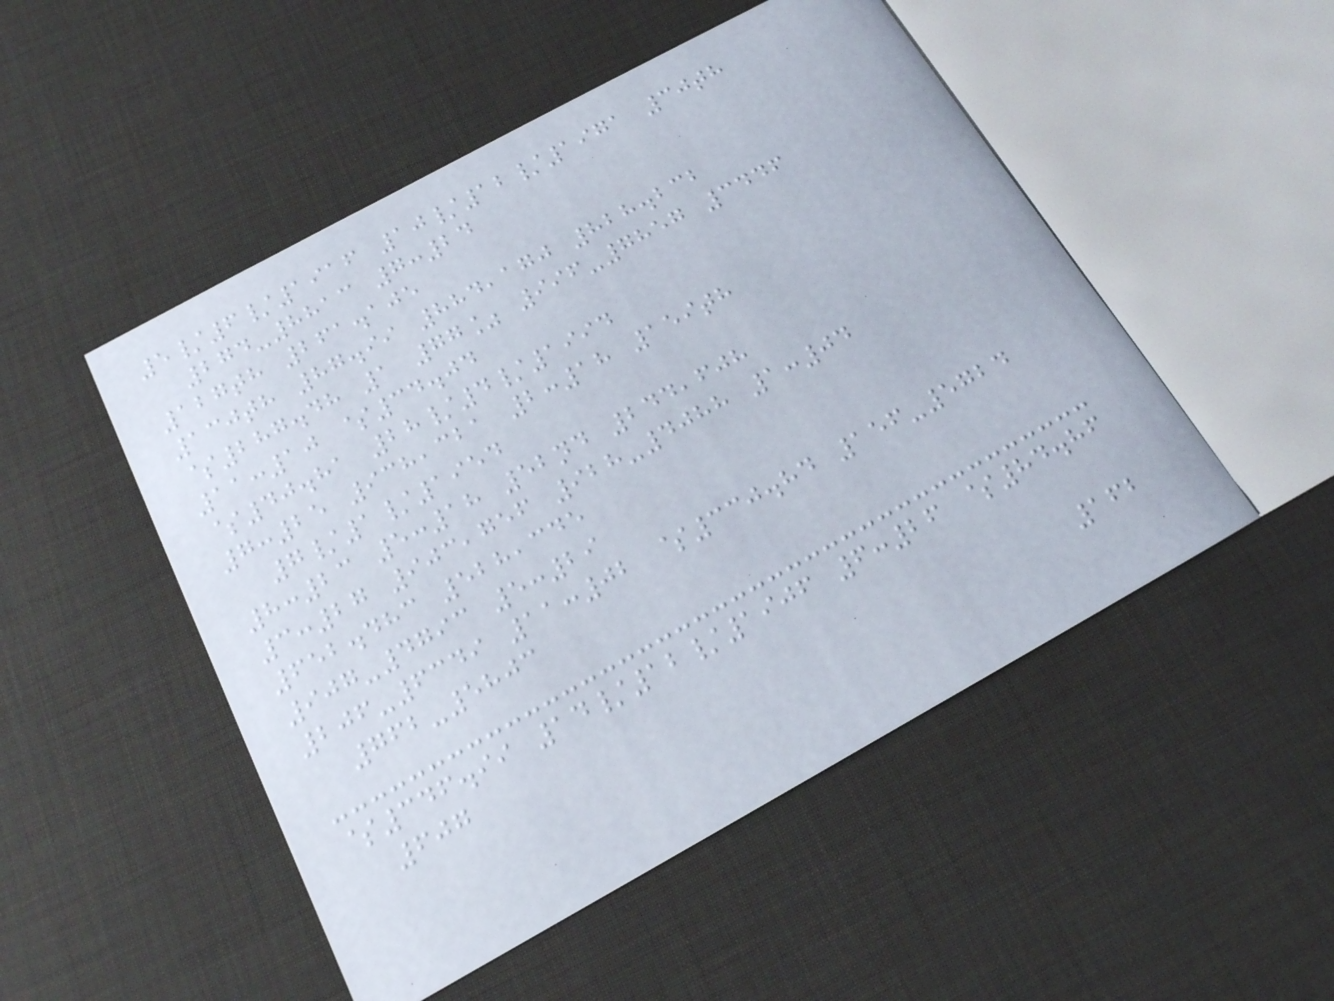5/6/1916 10/12/1971 30th
274-8813 7:24
127th 261.105
130th 87.99 884,170 828.232
$287.48 1 77% 996-7857 3446
11:10 $34.04
$40.81 28/4/1994
7:25 938,321 2:18 159th
7/1/1954
8:23 5:18 52nd 244,608
3:27 903,756 928-4088 1:04
652.483 528,345
907-4793 5:29
206-6349 11:02 $330.84 156-5724
762-5803
$346.99 14/12/1906 6:26 $84.86
607
162
